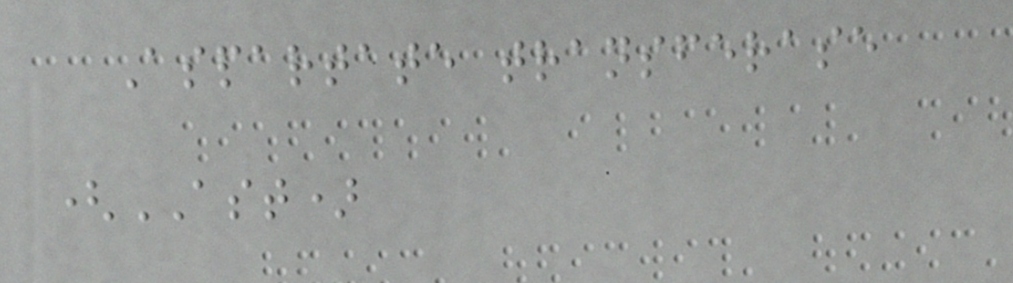Aspartate transferase
(AST)
